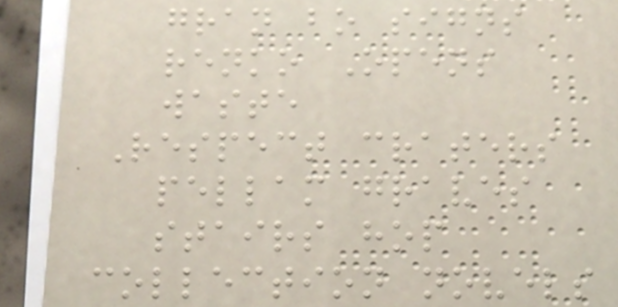gran bo signs
renko Opens
waste
Respect craters
pellam graves
stairs hop
collection novels
